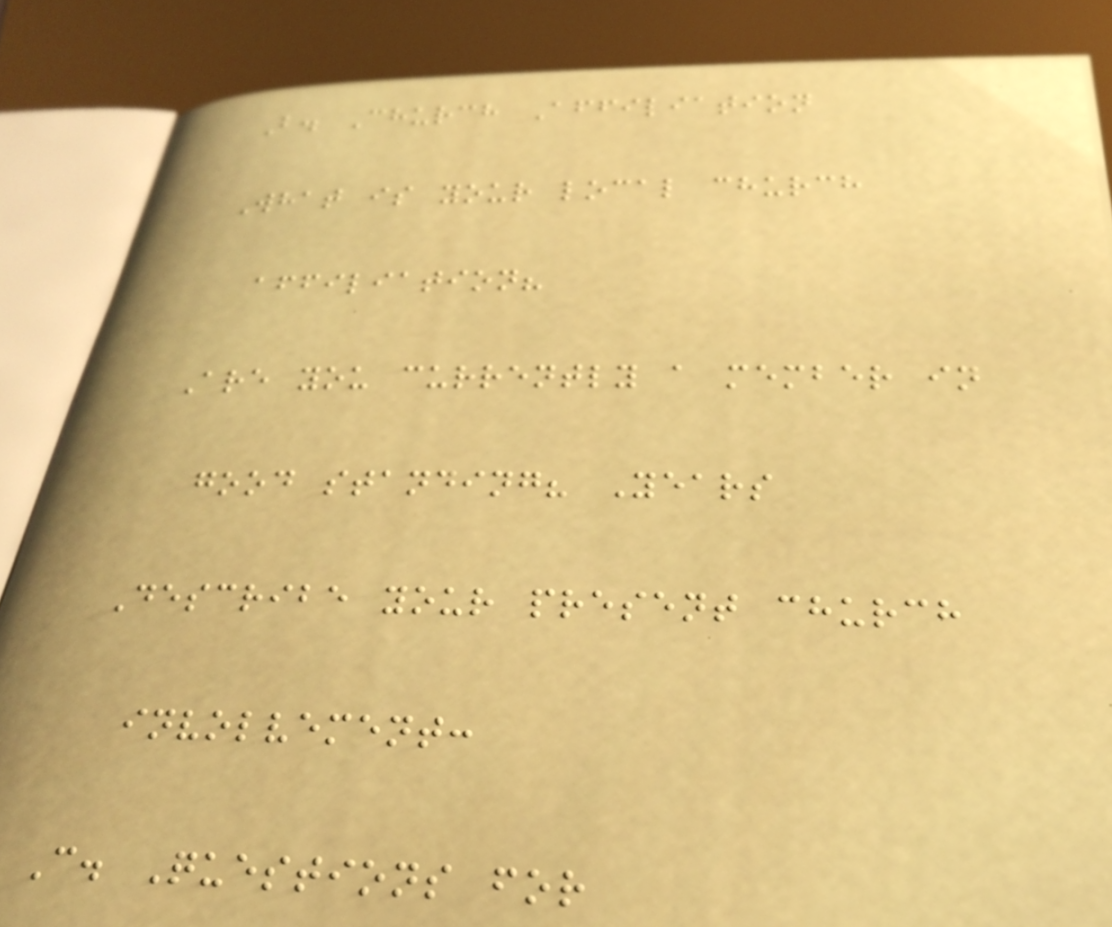B. Church Affiliation
What is your local church
affiliation?
Are you currently a member in
good standing? Years
Describe your present church
involvement:
C. Questions for
